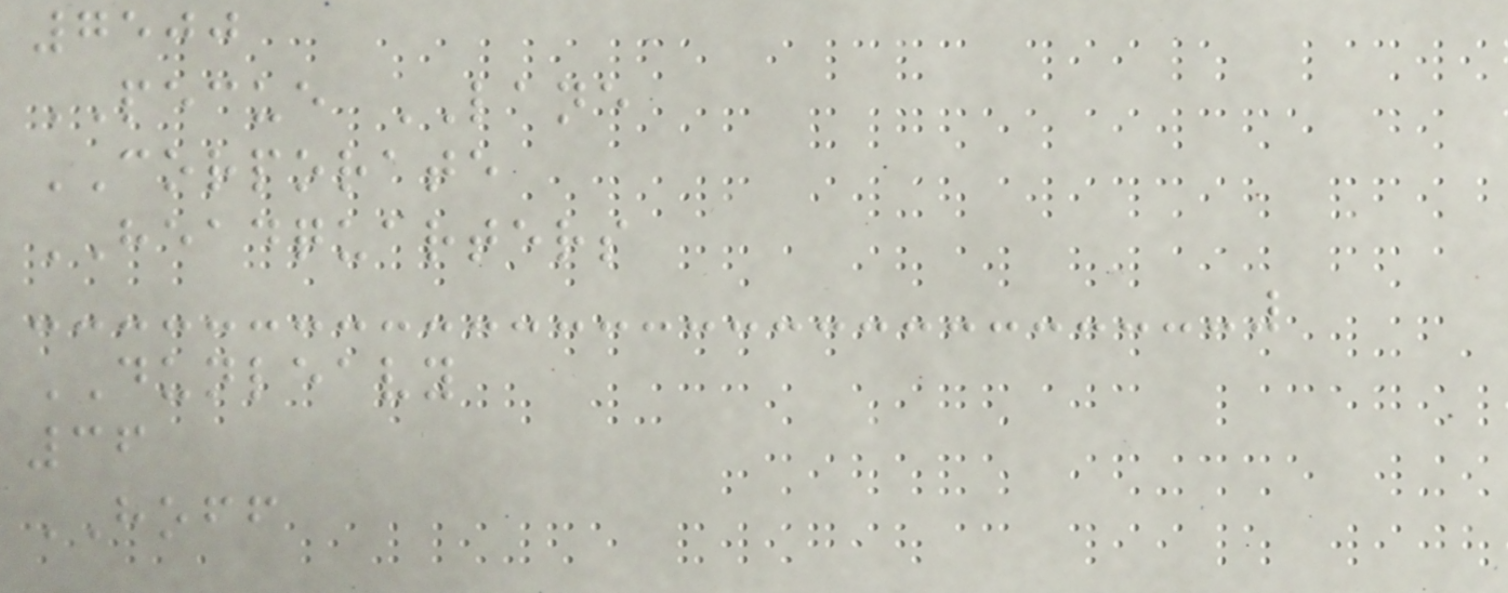7500
PECUE LANE
CORPORATE
HEADQUARTERS
DUNLEAVY
36
HOFF
